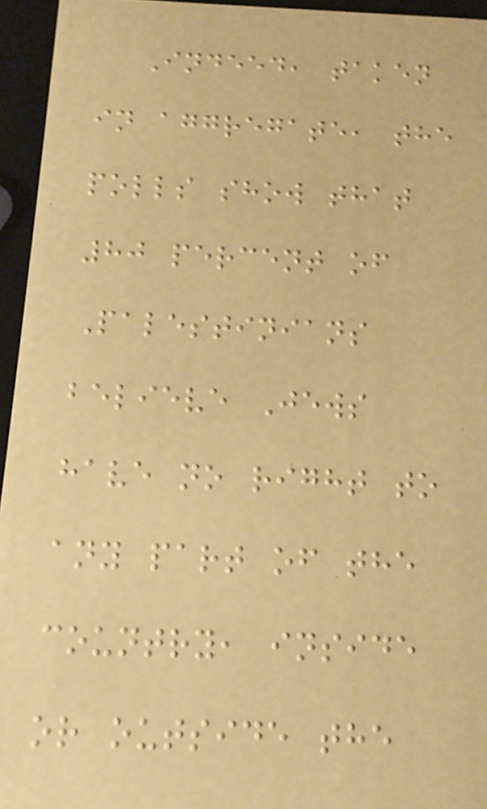Indeed, taken
in aggregate, the
polls show that
80 percent of
Palestinians
believe Jews
have no right to
any part of the
country, inside
or outside the
